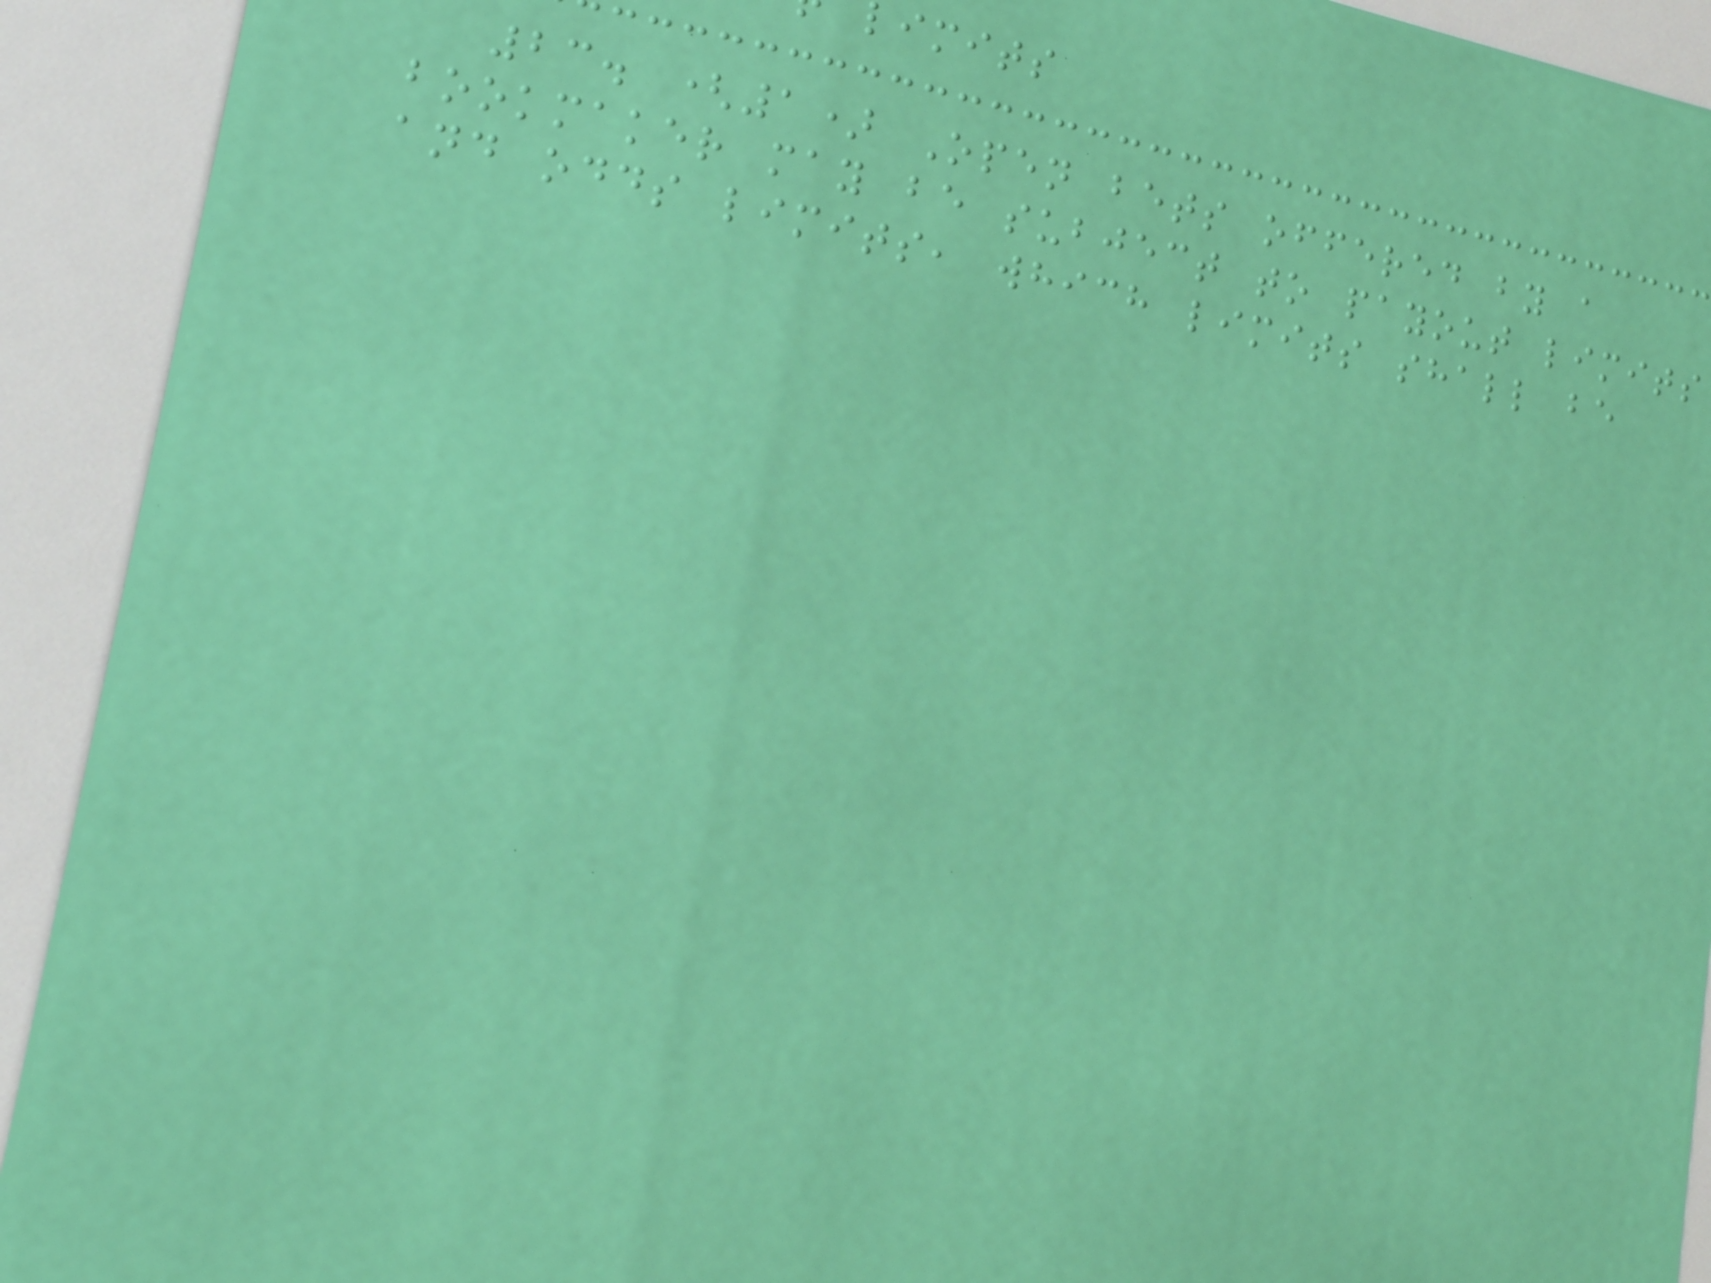imits
23. (1) Open bets offered by a
bookmaker may be subject to payout limits
and odds limits, which limits shall be
